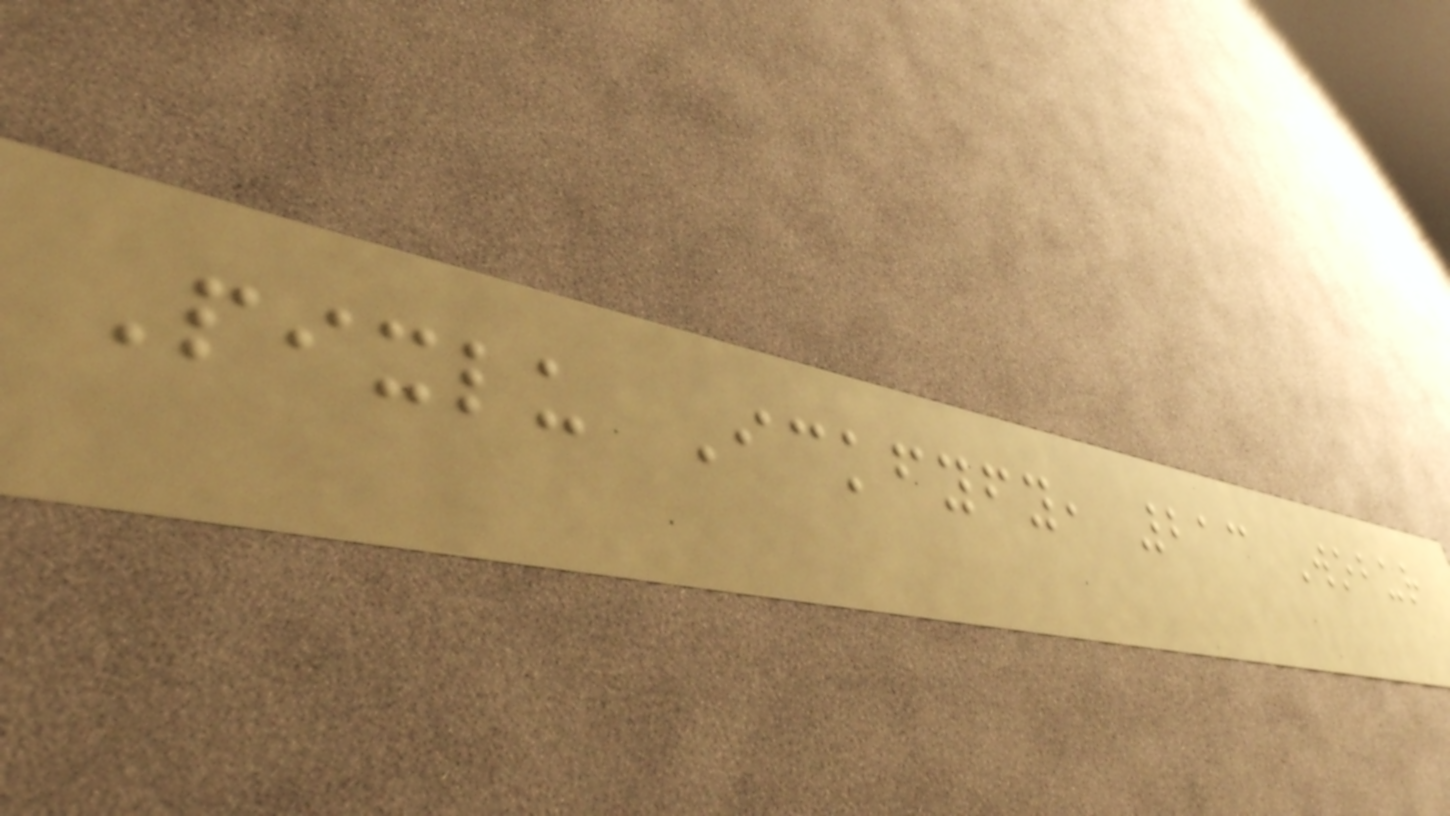Pixlu Ickfyfy, 213 Wobur
